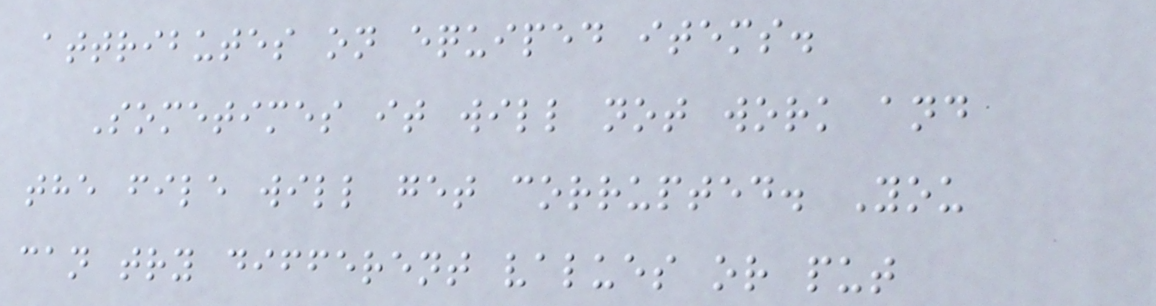attributes on equiped items.
Sometimes it will not work and
the file will get corrupted. You
can try different values or put
